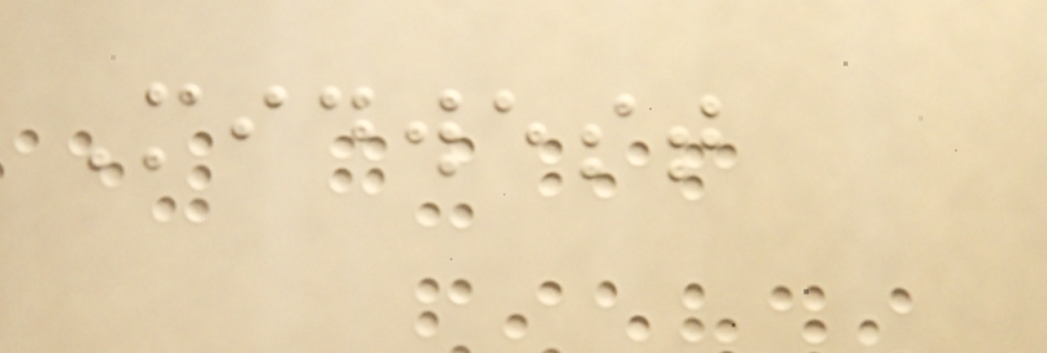Midwest
